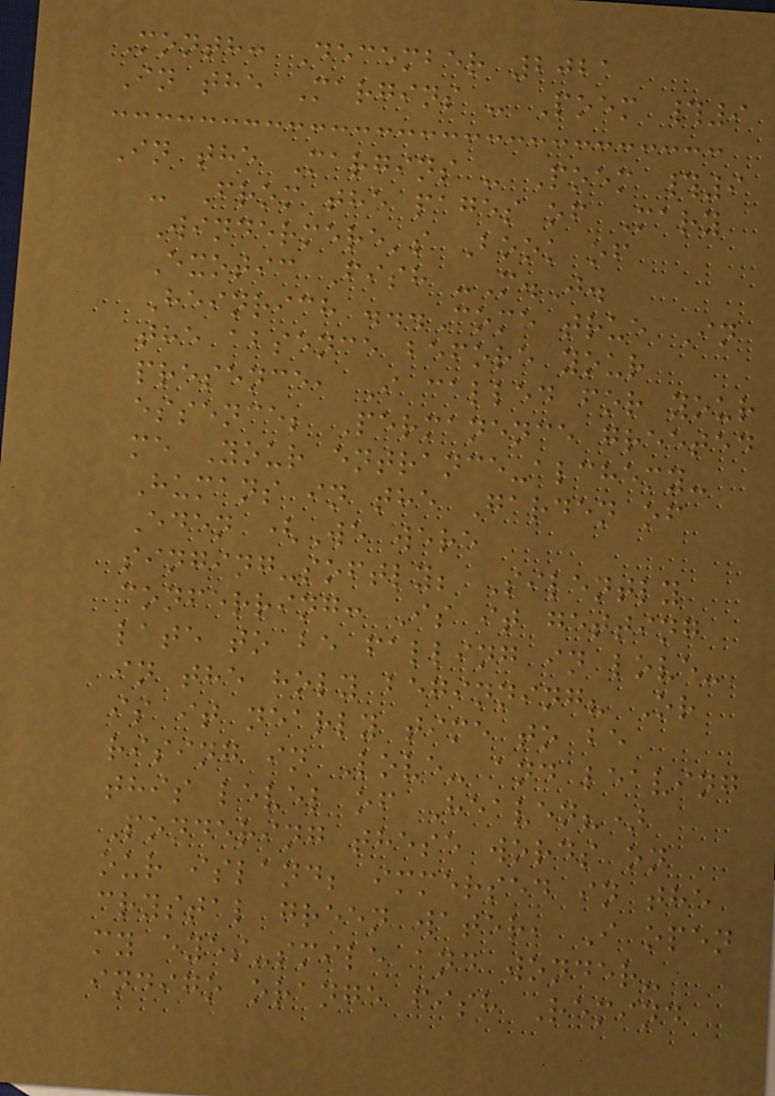Month: December 2021
In the Margins - Poem #9
In the Margins - Poem #9
- From the pages of Mary
Windermere's Book of
Exotic Fish -M.J.
Heinrich ...Come true In
the absence before your
presence, I called for your
essence; Permanence greeted
me Your entrance-alchemy-
Humans in the Garden of
Eden (We were
singing-softly; Silently
conferring: Is it getting
late to be falling in love-
in the holy beginning? Or
is it nearly time to be
rising in Love- and leaving
this level of Heaven?)
Pondering these words on
our island; immersed in the
crystal green water, I open
my eyes-smile and wonder-
indigo orange fish Remind
